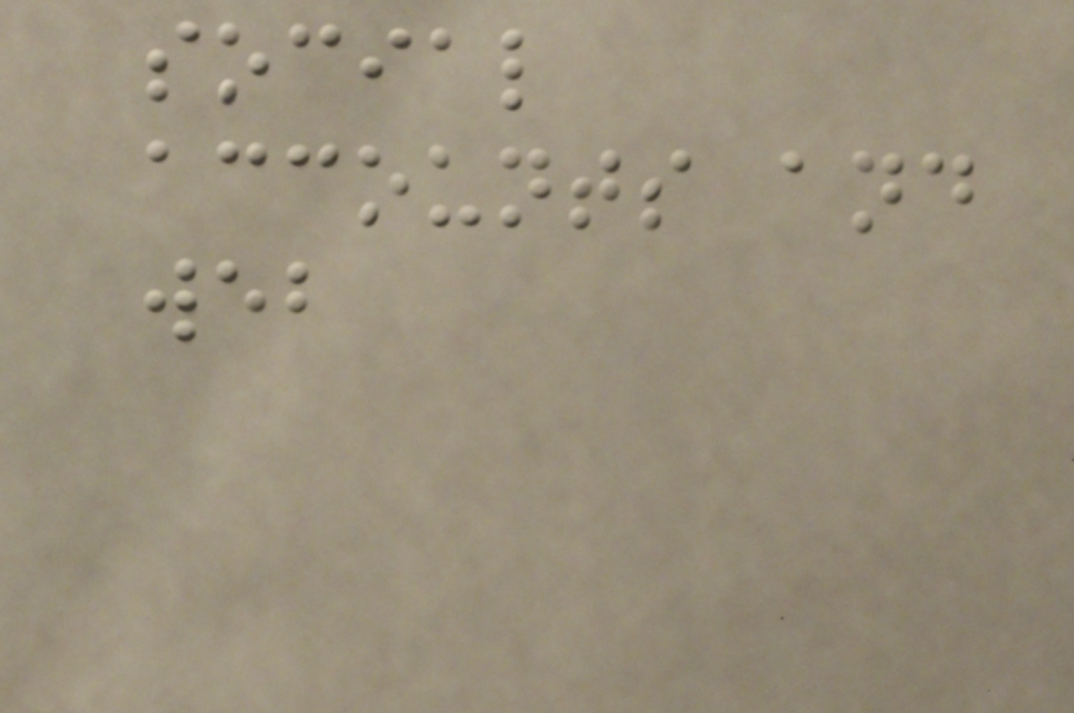social
accounts and
web
